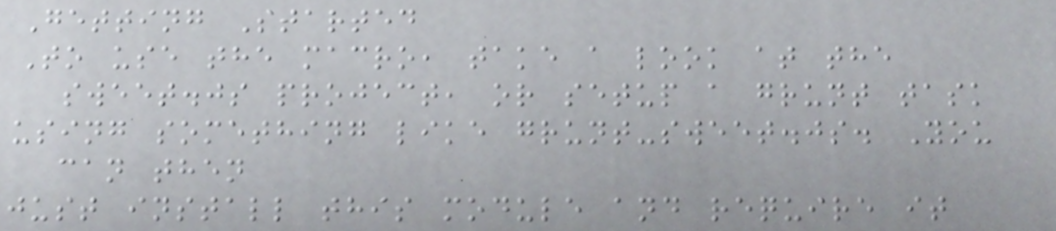Getting Started
To use the macro, take a look at the
sweet.js project, or setup a grunt task
using something like grunt-sweet.js. You
can then
just install this module and require it
